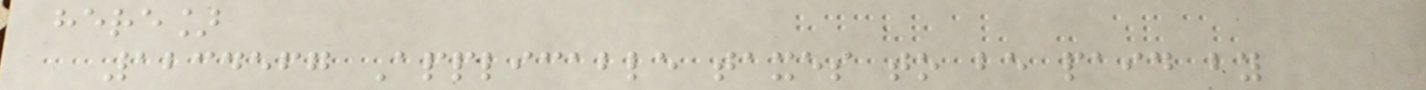here]
1234567 Applicable taxes to be paid by
